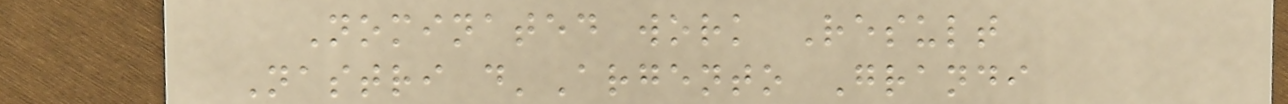Nominated work Result
Nastri d'Argento Grandi
